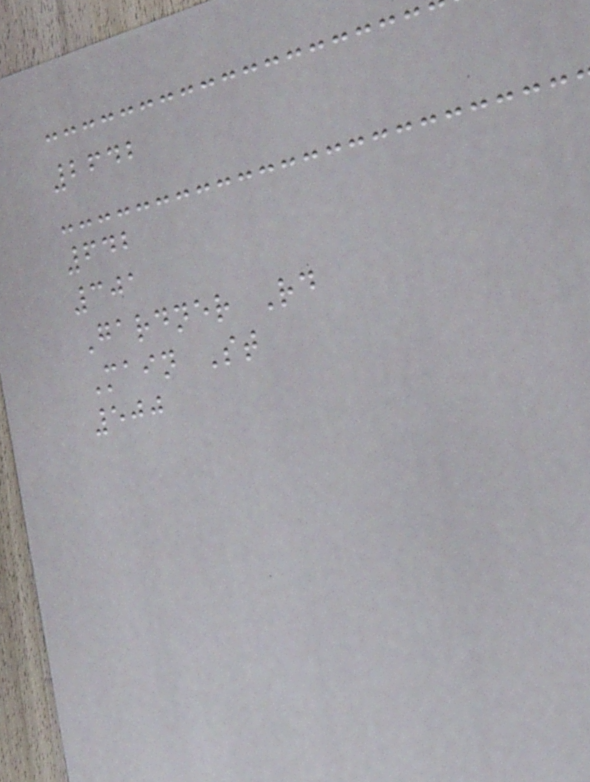2642
642
301
Gardner Rd
Main St
500
